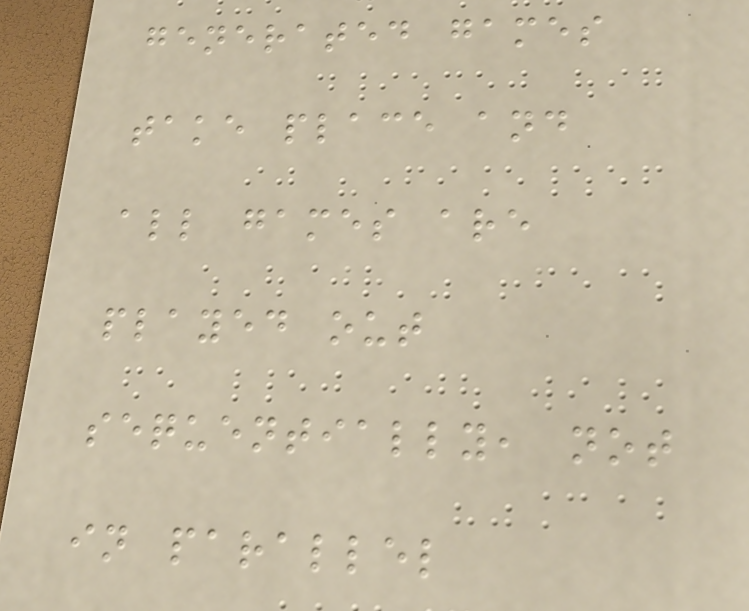generated games
take place and
all games are
played out
sequentially, not
in parallel
